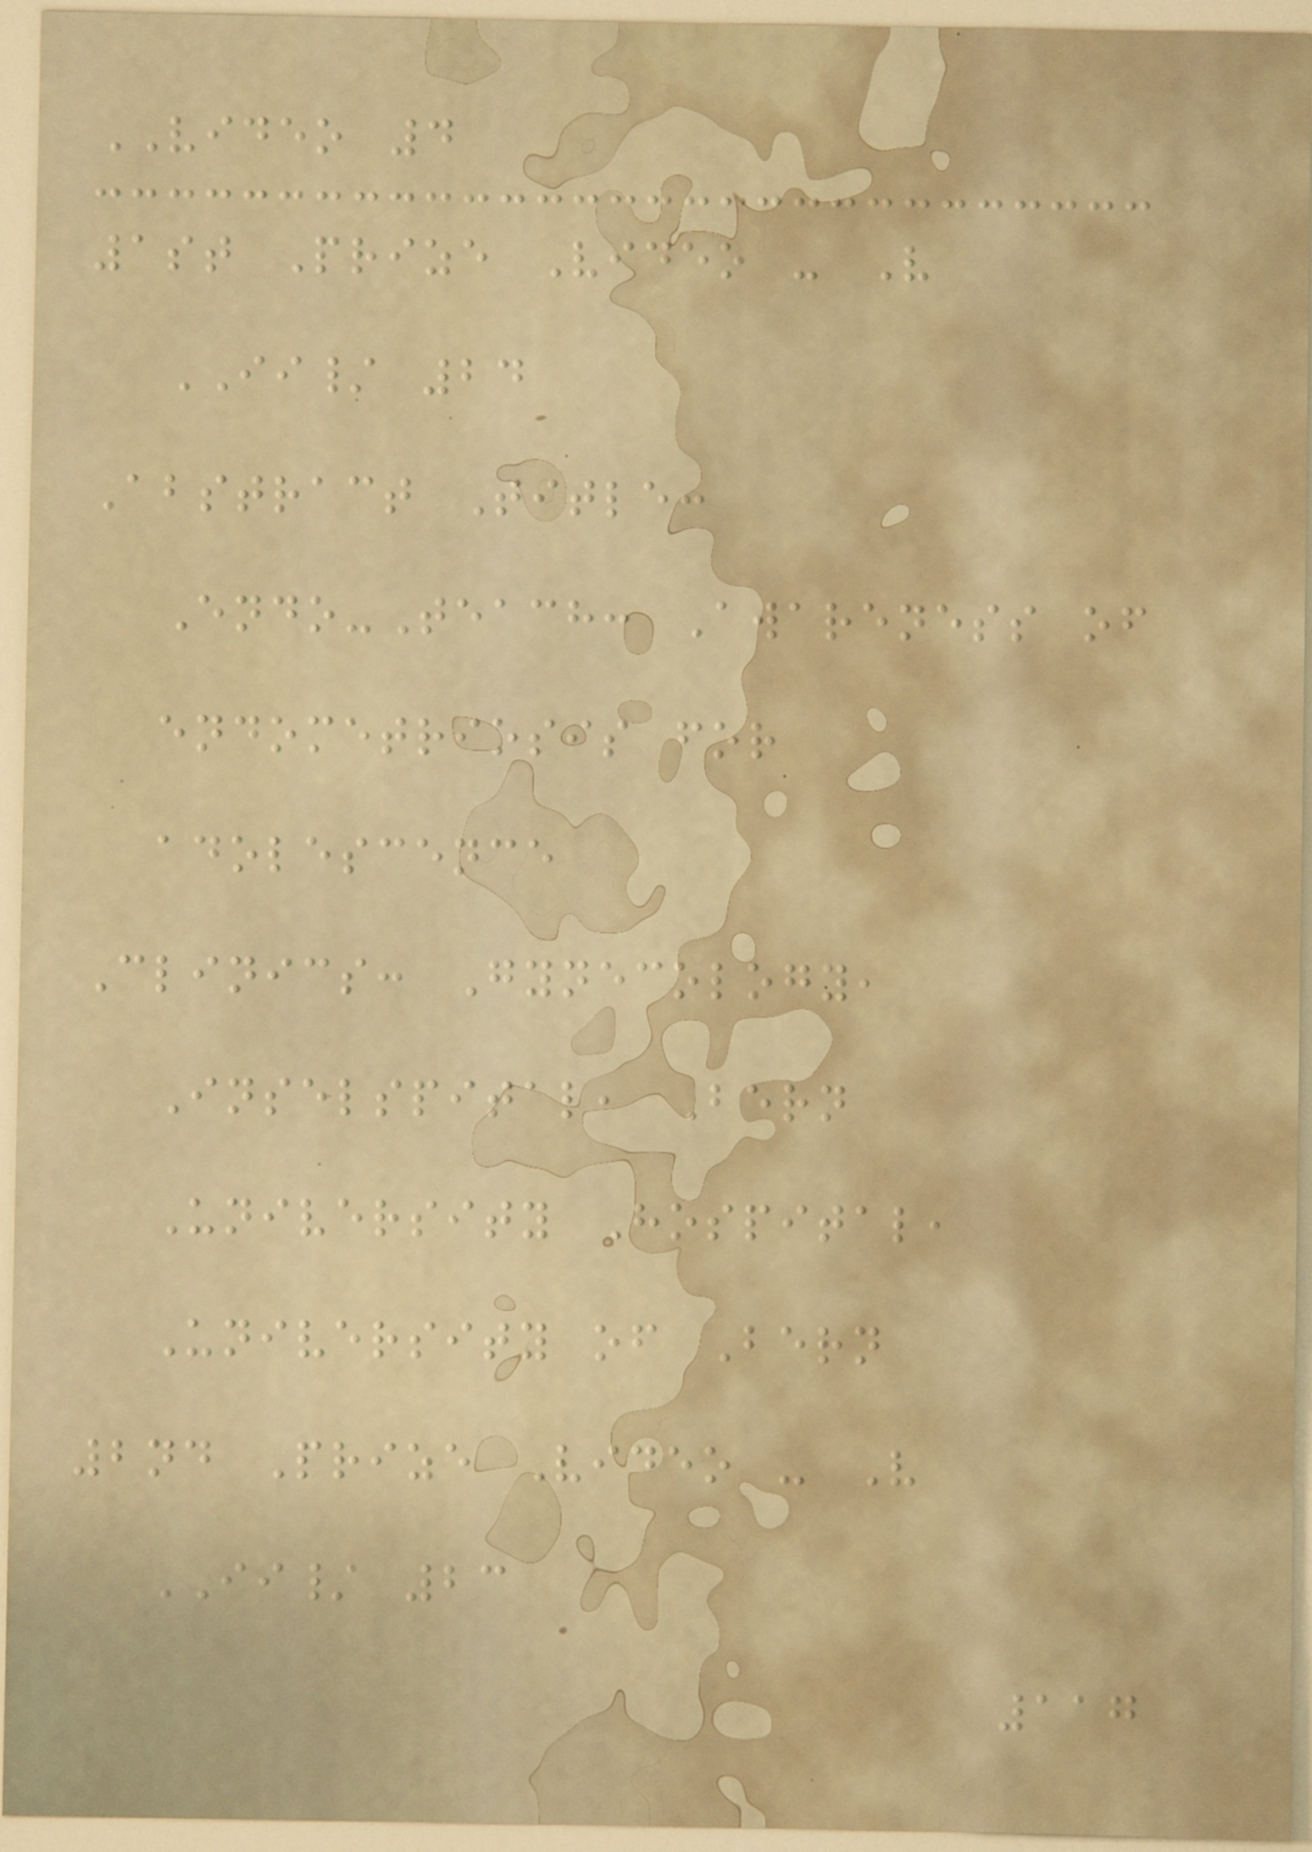VIDEO 4
1st Prize Video - V
II/ 24
Abstract Title:
Endo-Teach: Awareness of
endometriosis for
adolescence
Clinics: Gynecology,
Inselspital, Bern
University Hospital,
University of Bern
2nd Prize Video - V
II/ 23
117
